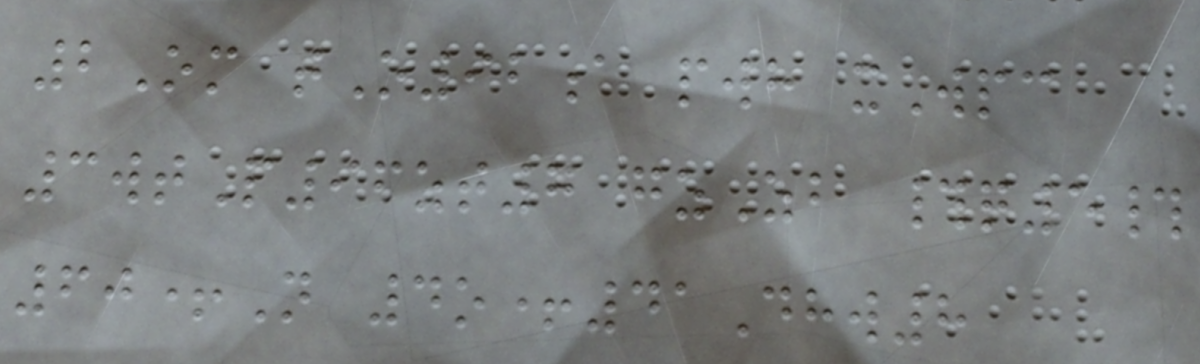2Om tO92a pwh xWpc
3wtP96zt7 gzZb #q5#
60+N 4o+41Dhw8
